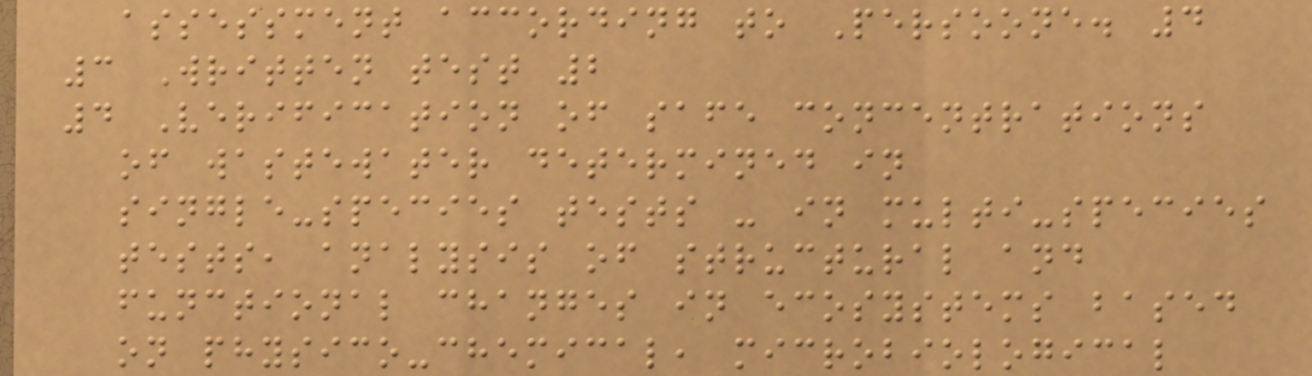assessment according to Persoone. 4
3 Written test 2
4 Verification of safe concentrations
of wastewater determined in
single-species tests - in multi-species
tests, analysis of structural and
functional changes in ecosystems based
on physico-chemical, microbiological
